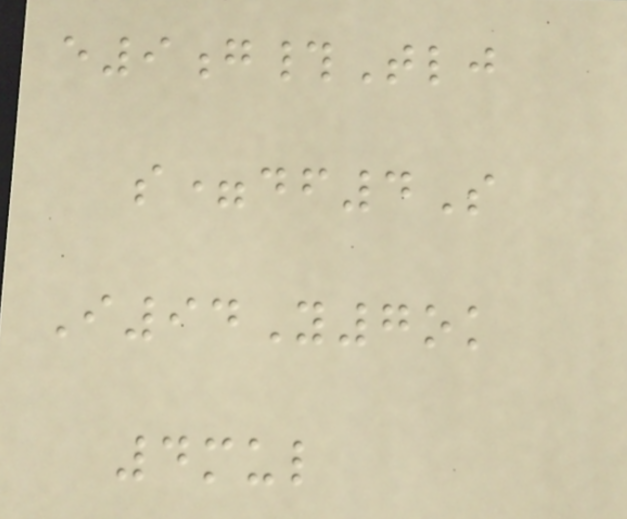e9g#Tlj
s=df4S
I94Y7ok
4mul
